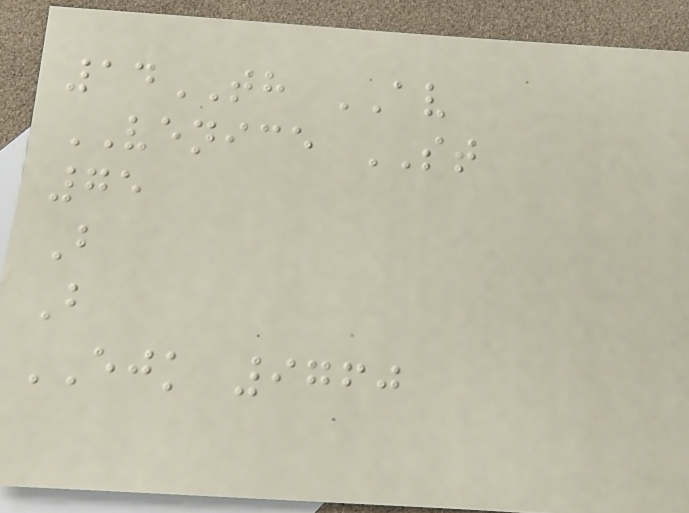14TH AV
VENICE ST
75
B
B
EJK 9760
